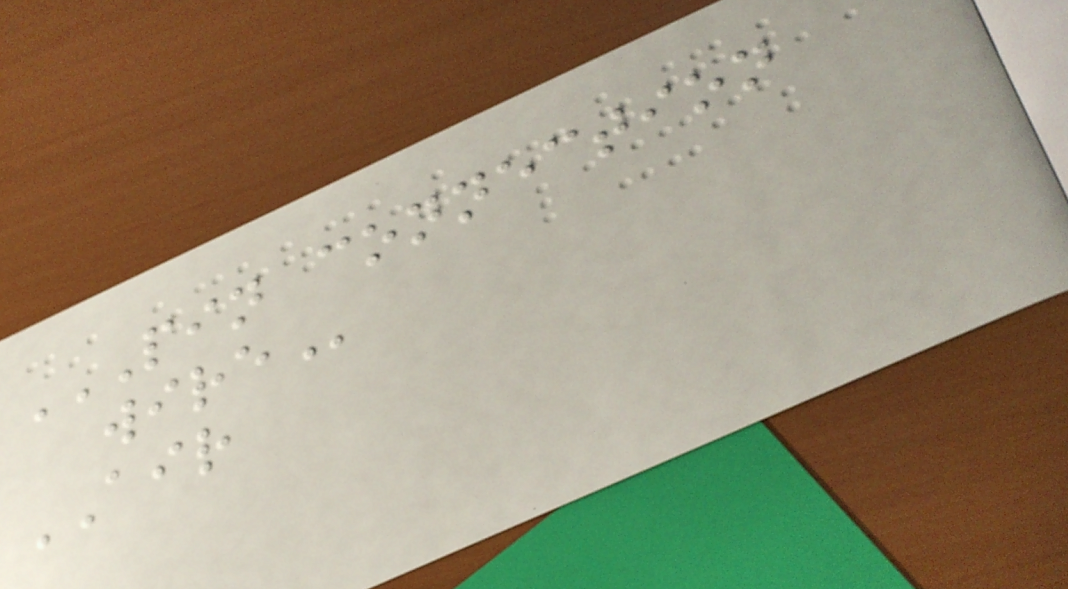PIN CONNECTION
WIRE
AIR
